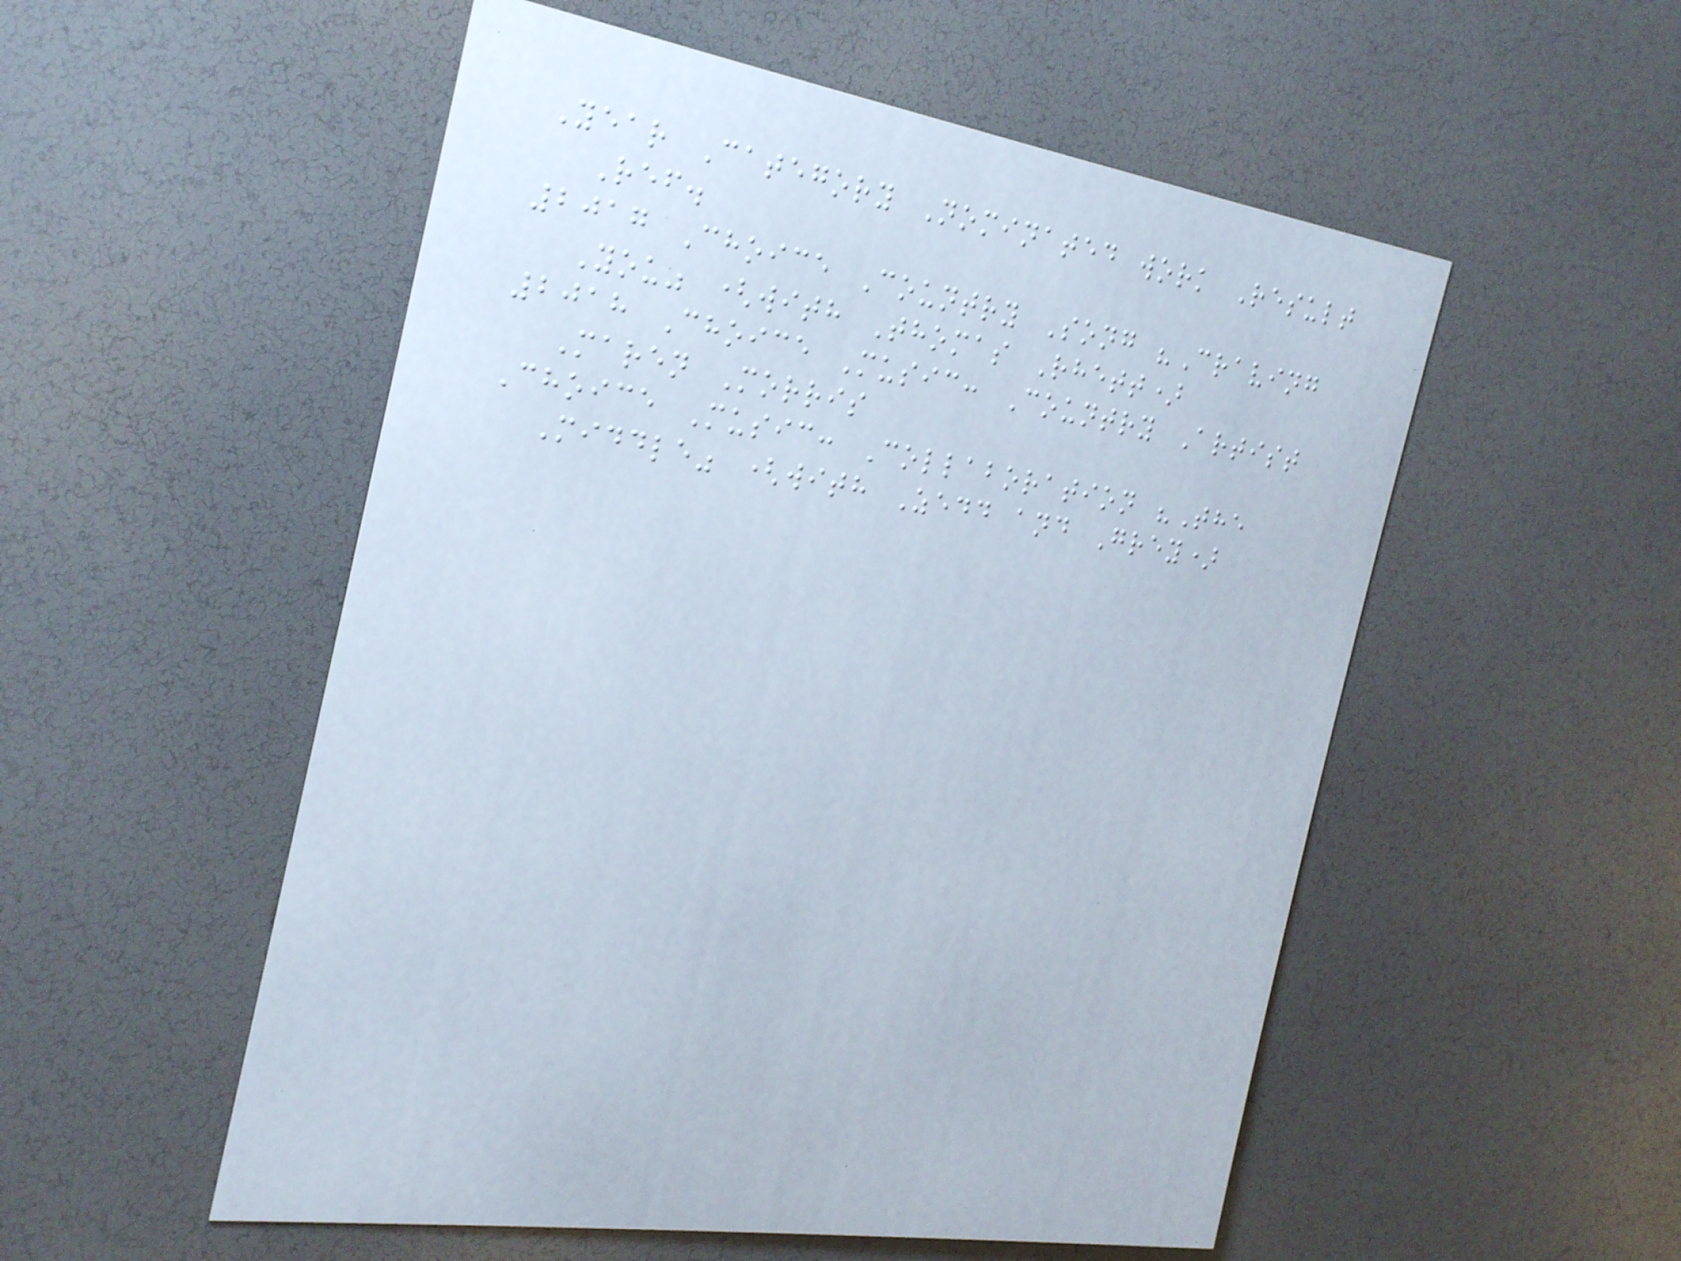Year Category Nominated work Result
Ref.
2017 Choice Country Song "Craving
You" (with Thomas Rhett)
2018 Choice Music: Country Artist
Maren Morris
Choice Music: Collaboration "The
Middle" (with Zedd and Grey)
